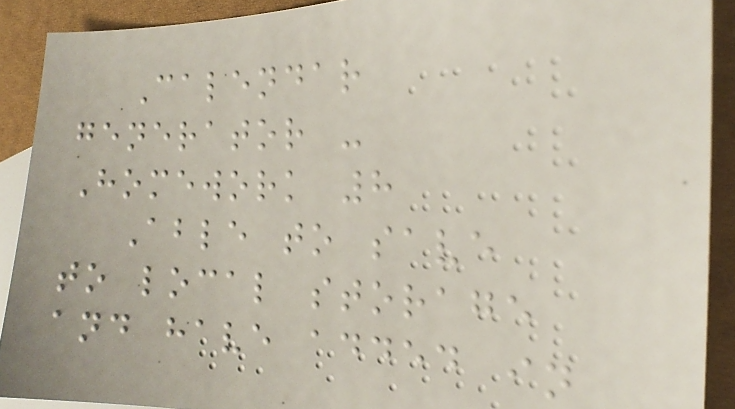Calendar
generator -
Homework 8
Able to save
to local storage
and have added in
